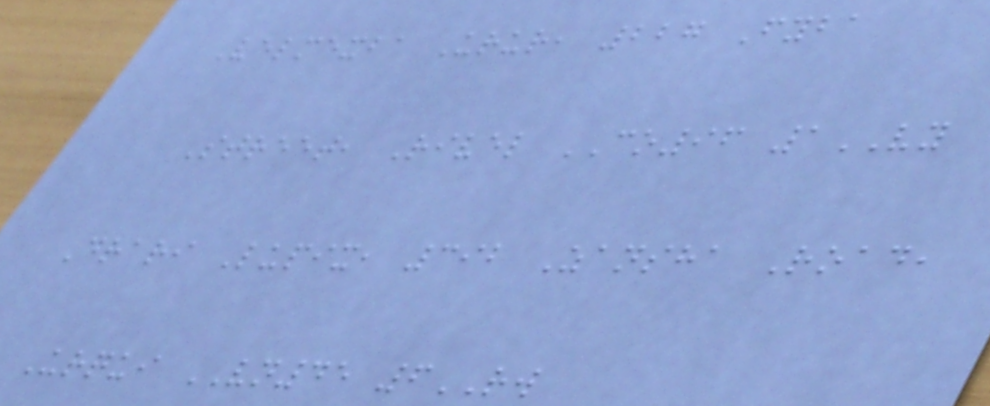Velmexba Urur, 227 Fyba
Street, Rivel CO96 1VY
Drari Lupix, 392 Zansha Road,
Urqui VN45 6RW
